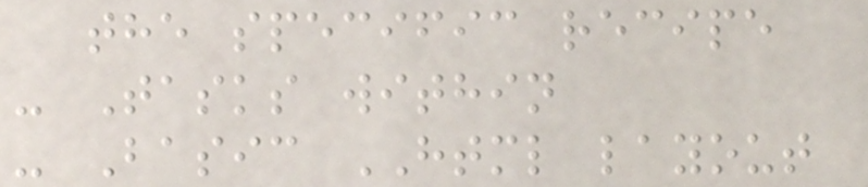the specific recipe
- Tasks within
- Basic HTML layout
